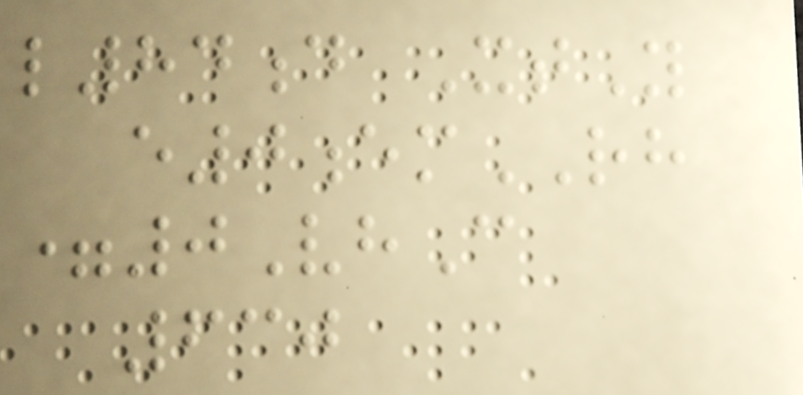l84d XtY
e0emRH
=0VhC
630
